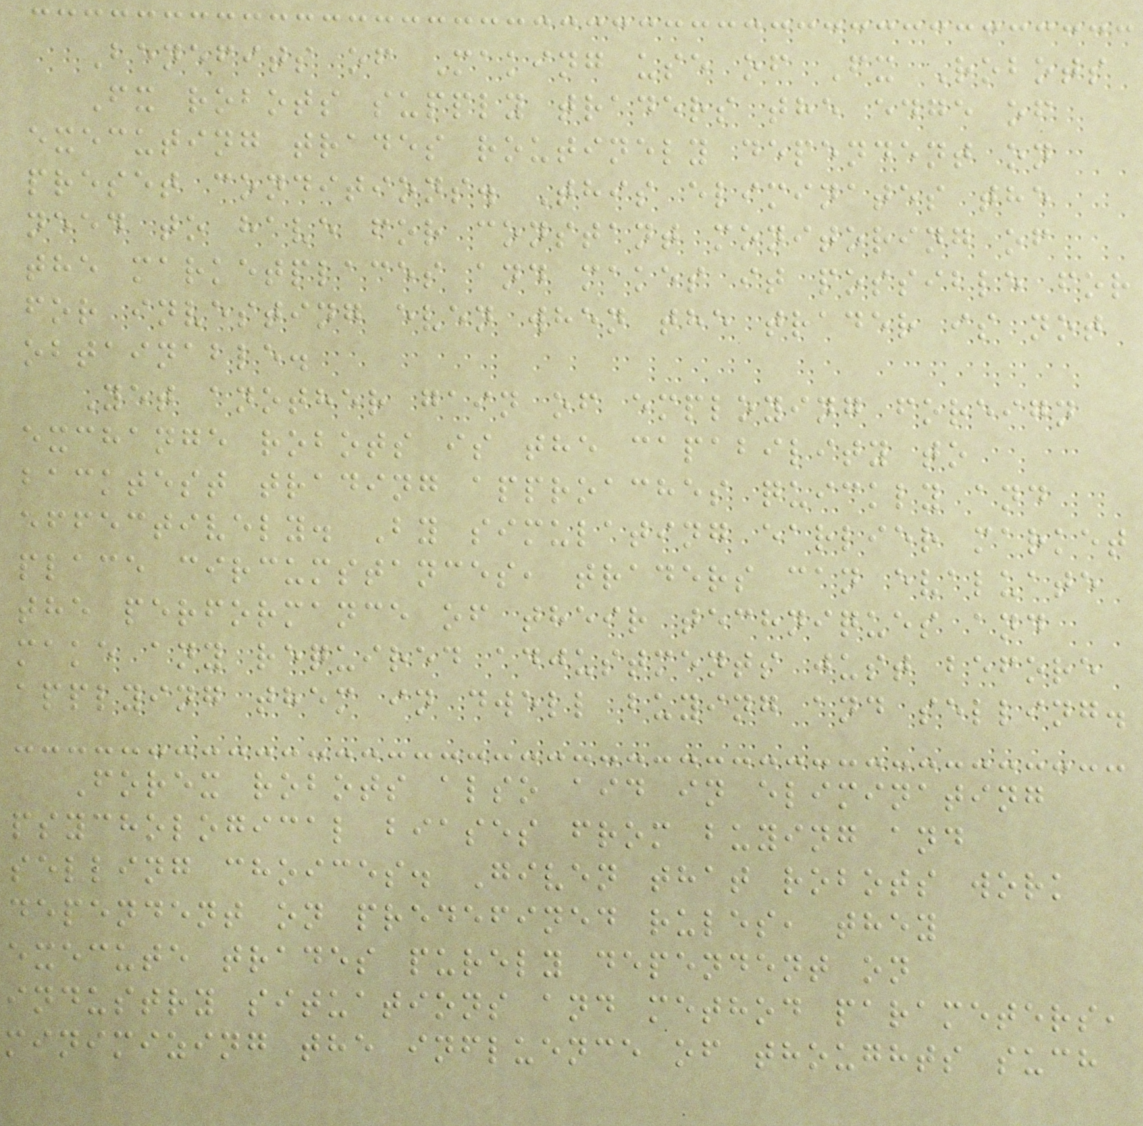Benefits of Making use of Fx Robots
Fx robots supply traders the edge of
executing trades routinely dependent on
preset conditions. This eliminates the
need to have for constant monitoring of
the marketplaces and makes it possible for
for investing even when the trader is not
obtainable.
Yet another gain of employing foreign
exchange robots is the capability to
backtest trading approaches quickly and
effectively. By simulating earlier market
place circumstances, traders can evaluate
the performance of their techniques and
make any required adjustments just before
applying them in dwell buying and selling.
Forex robots also aid in eliminating
psychological biases from buying and
selling choices. Given that robots work
dependent on predefined rules, they
execute trades purely dependent on
industry situations and method parameters,
minimizing the influence of thoughts such
